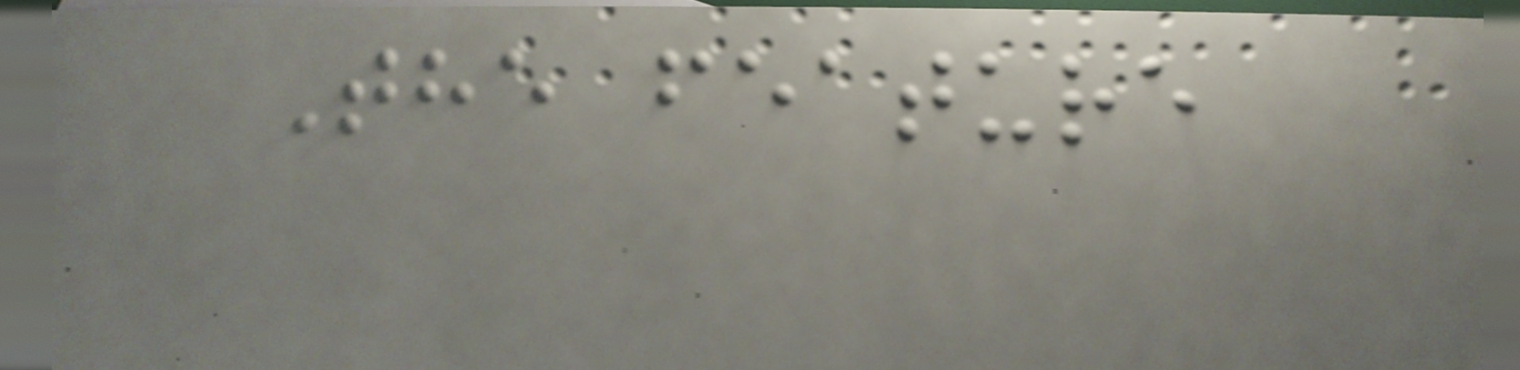The feature
